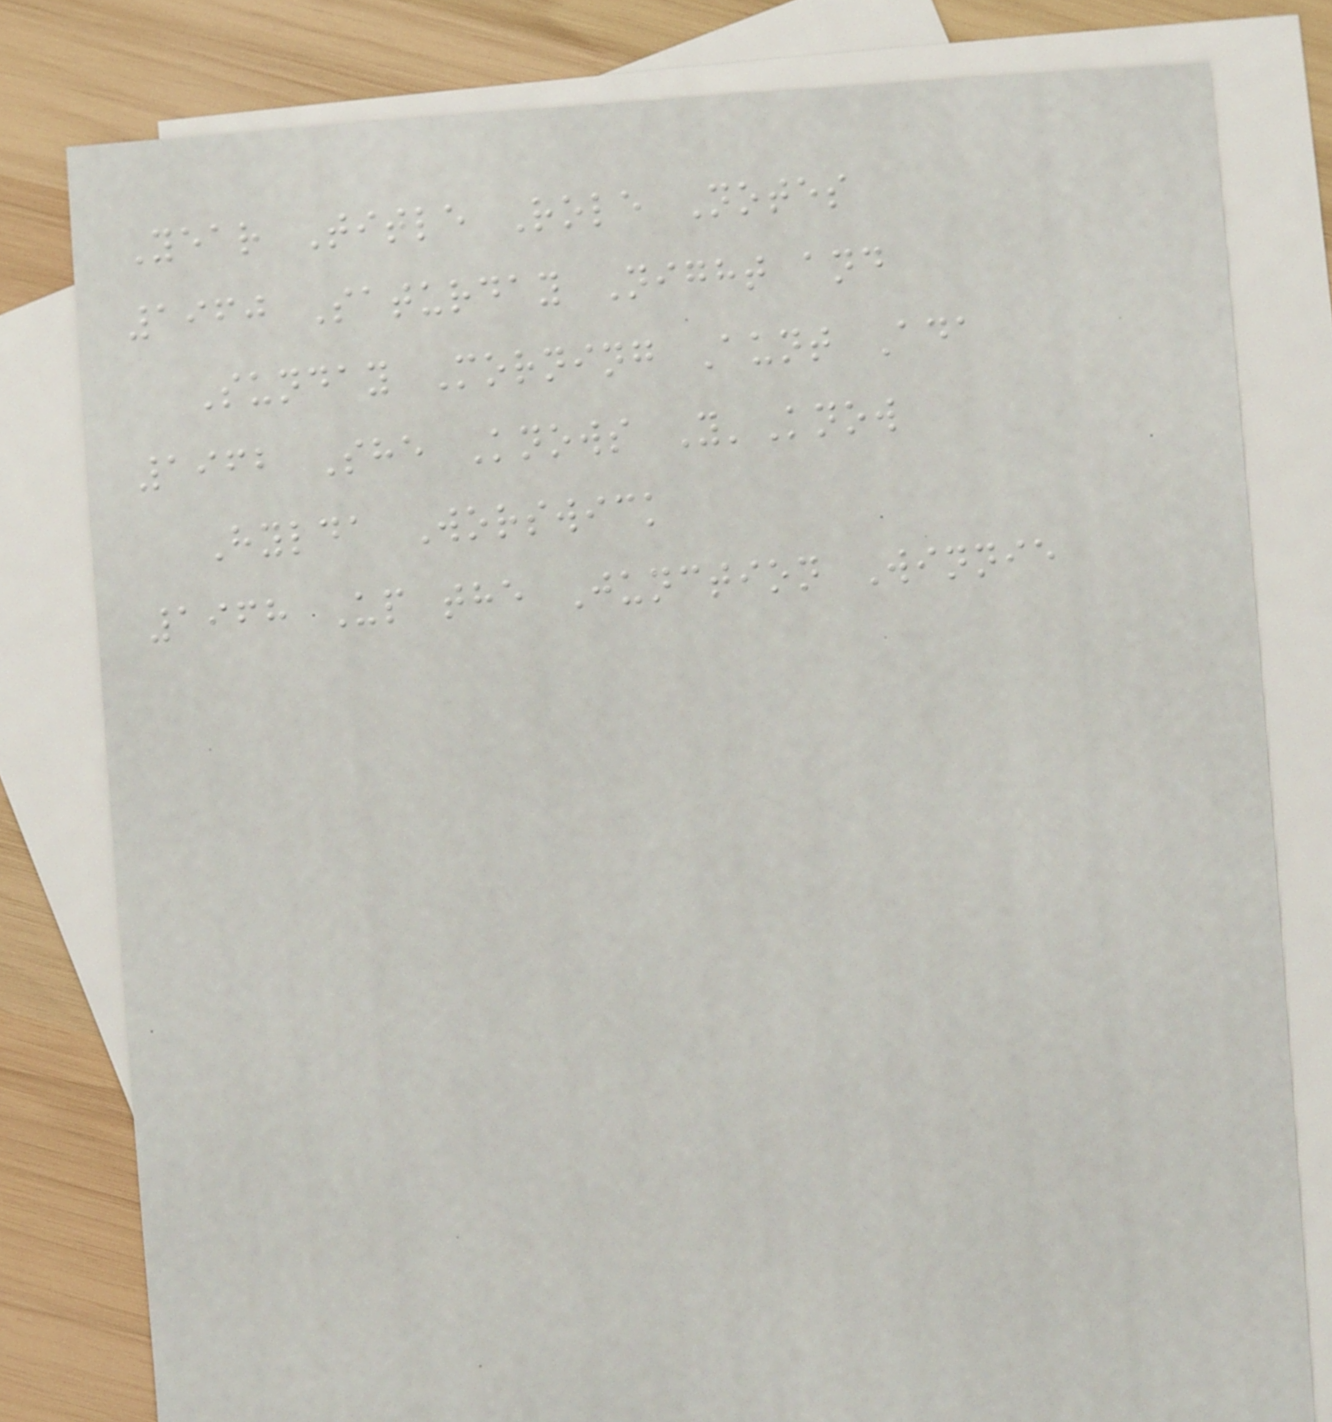Year Title Role Notes
1960 Saturday Night and
Sunday Morning Aunt Ada
1962 She Knows Y'Know
Hylda Worswick
1968 Up the Junction Winnie
